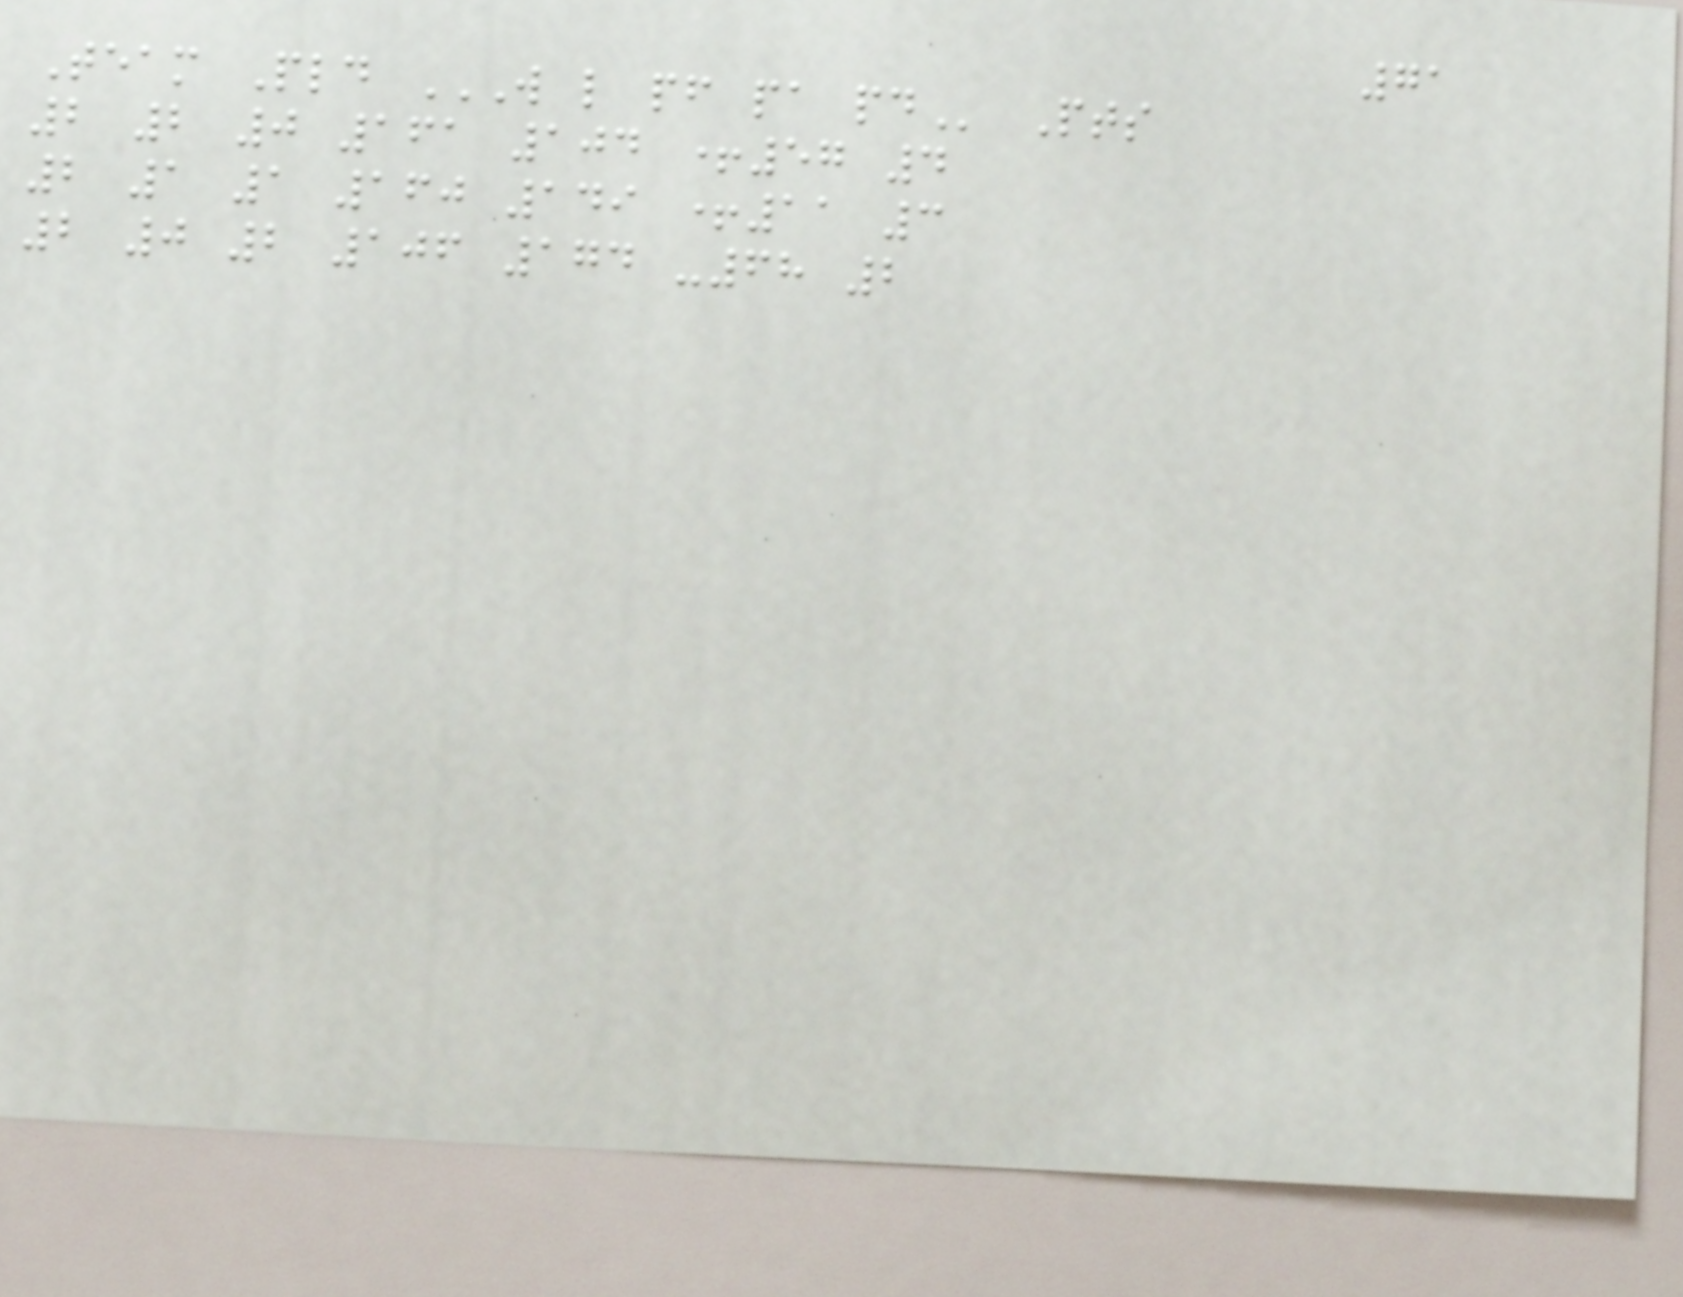71
Team Pld W L PF PA PD Pts
2 2 0 161 104 +57 4
2 1 1 160 149 +11 3
2 0 2 106 174 -68 2
